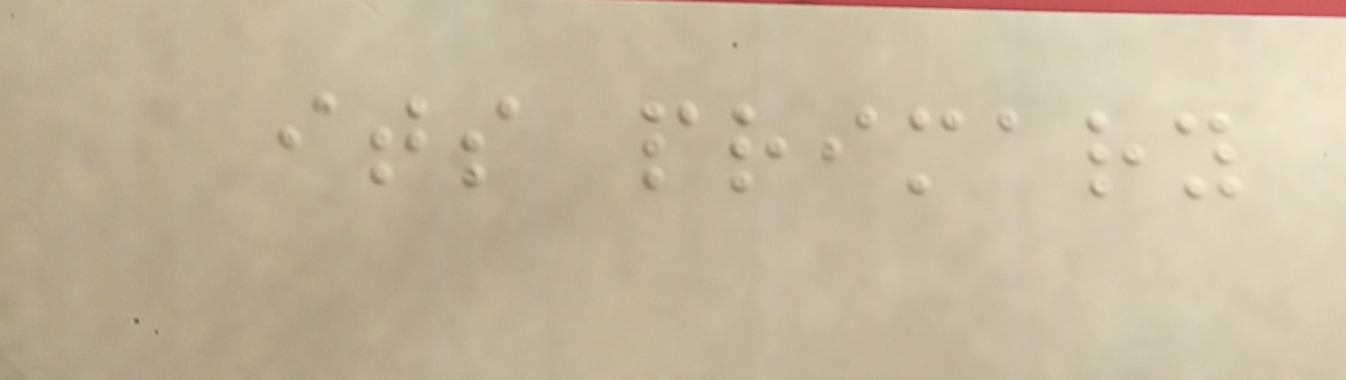its primary
